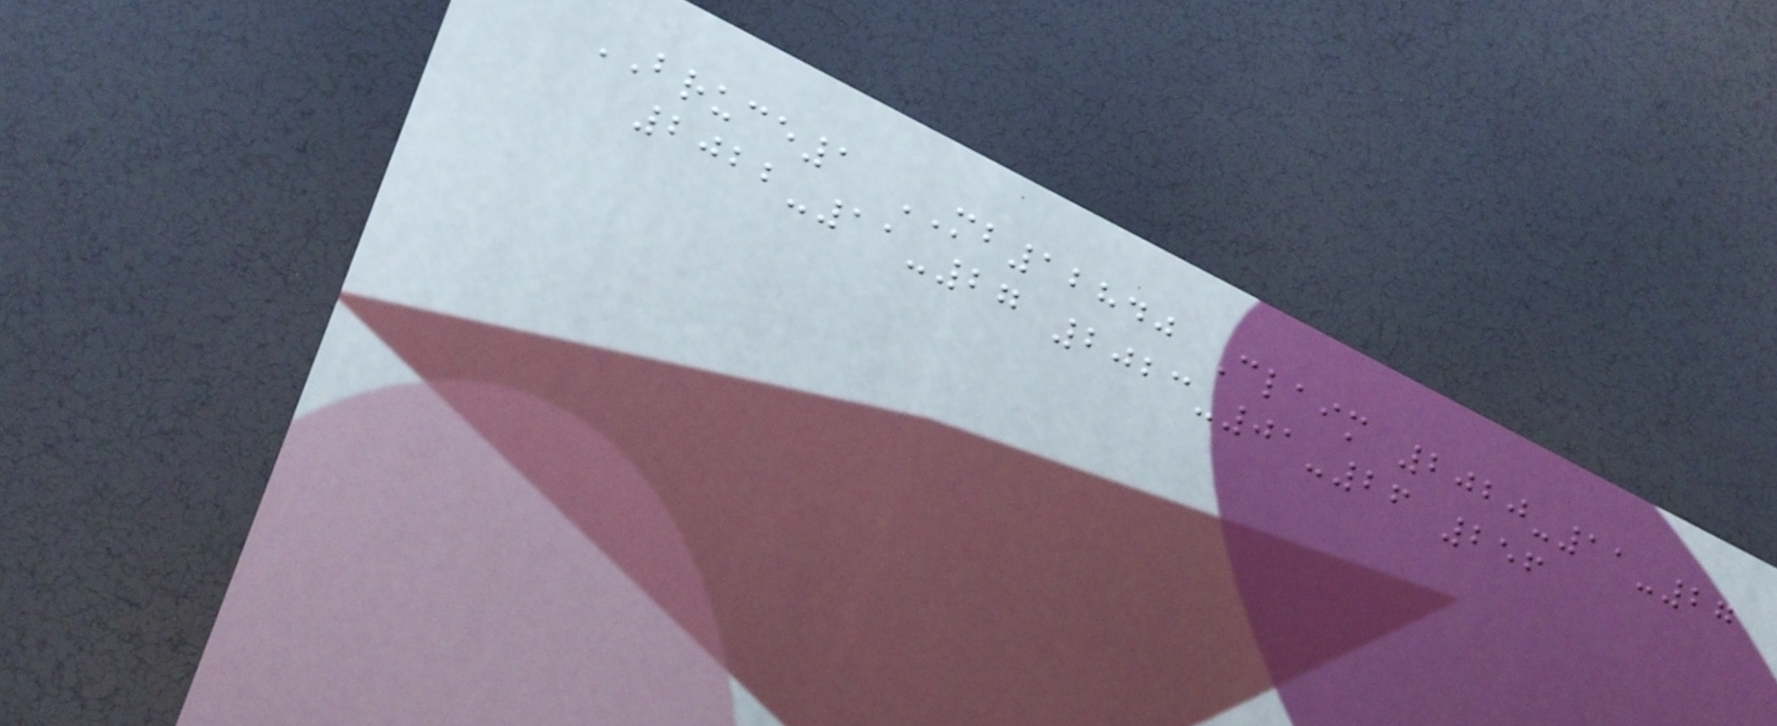BRUCE1 MB12840 Claim 2020-11-27
2022-11-27 2023-01-26 256
